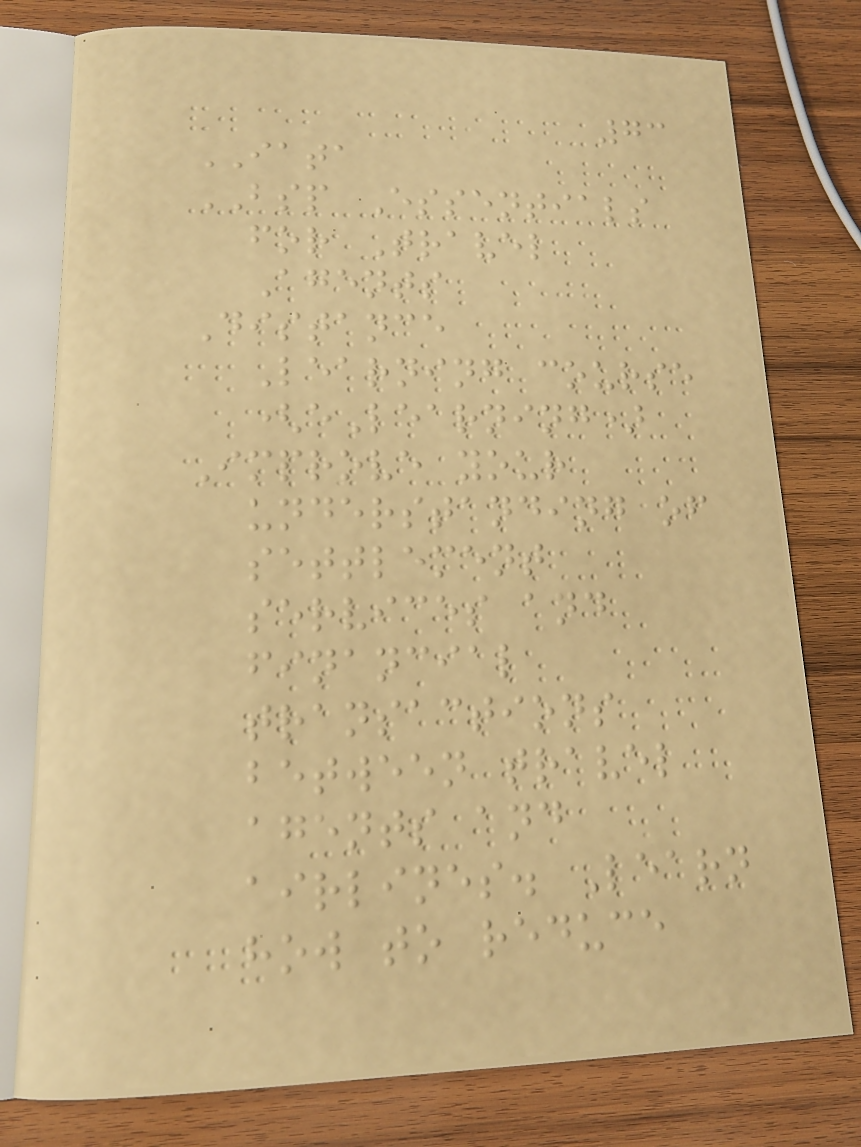73
IATA
BSP Essentials
for Travel
Agents
Distance
Learning course
(eLearning)
Improve your
understanding of
settlement
services and
financial
transactions
between travel
agents and
airlines. Learn
how to reduce
